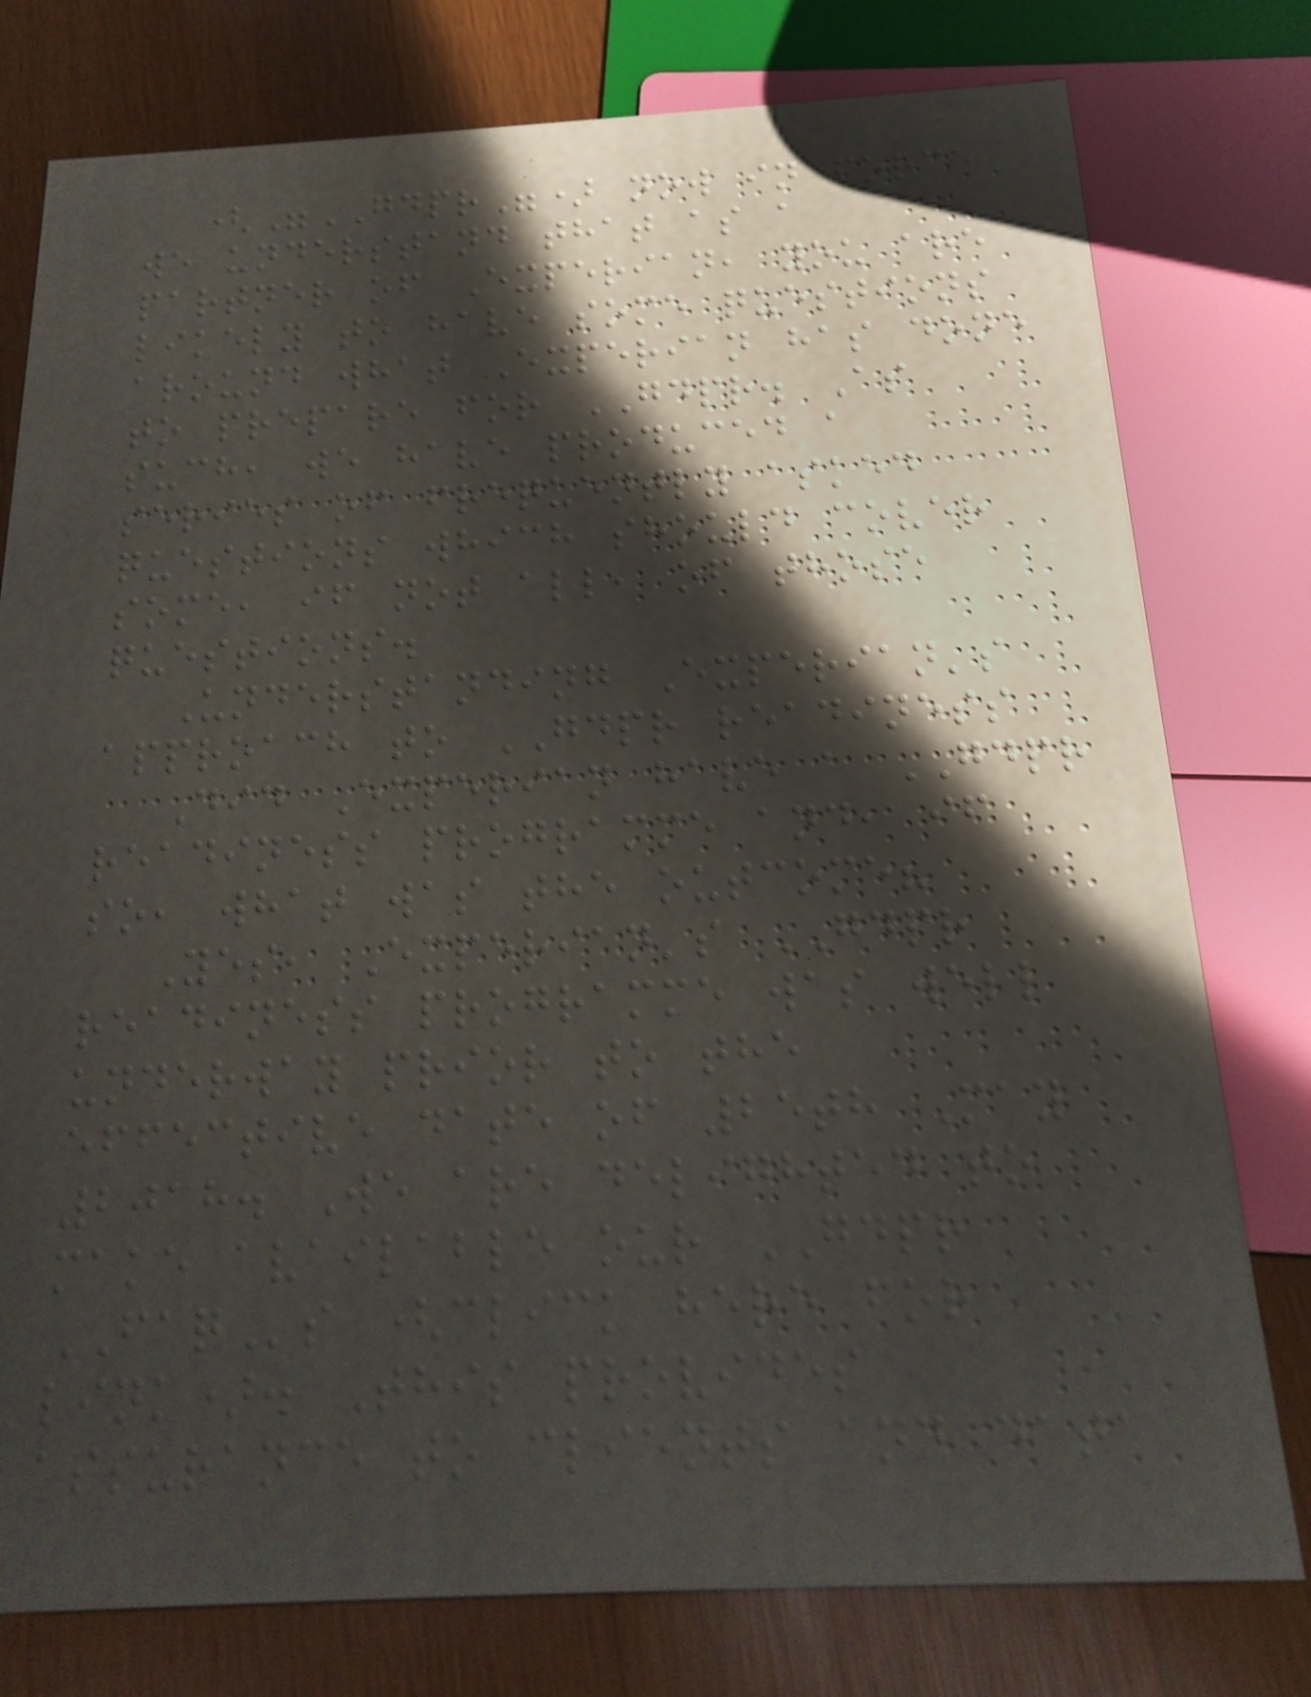("GDPR") now in force
we understand that as a
partner of Experian, you are
likely to have some questions
around what Experian has done
to prepare for GDPR. As
such, we have produced a
series of frequently asked
questions which should cover
some, if not all, of those
questions.
Understanding Experian's
approach to GDPR readiness
Did Experian have a GDPR
readiness programme and, if
so, what was the outcome?
Yes, Experian's GDPR
readiness programme was well
underway prior to the
effective date of 25th May
2018. We are delighted to
make available our GDPR
FAQs (click here for
link). This provides
assurance to clients and data
